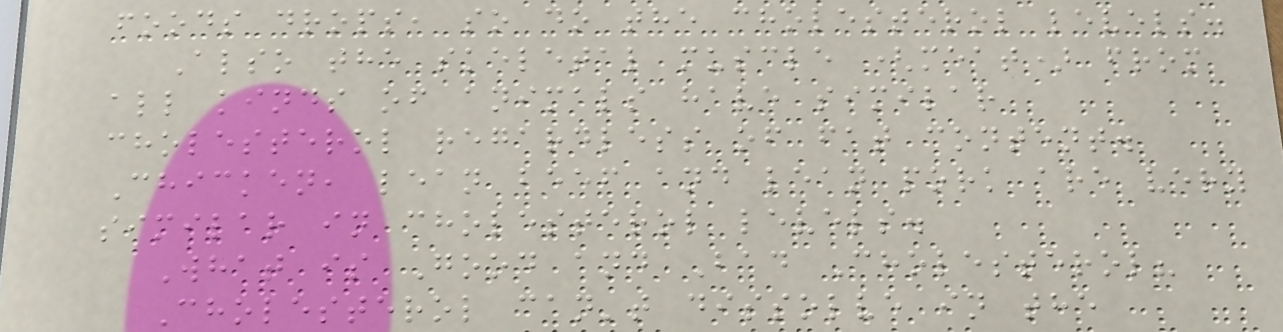foods drops, so do the cholesterol levels.
Also the skeletal muscle (meat) from
all kinds of animals have similar
cholesterol regardless of fat content.
Chicken, lean beef and lean pork are very
similar in cholesterol levels.
What is Good and Bad Cholesterol?
Cholesterol can't dissolve in the
